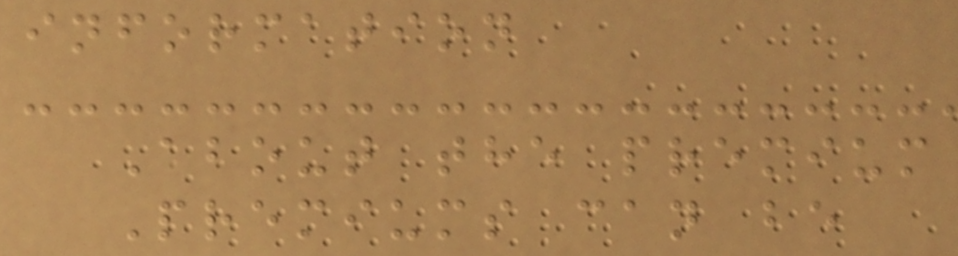information
About the premium
Premiums can be
